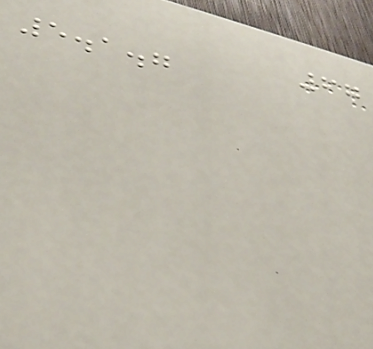67
5.1.7
